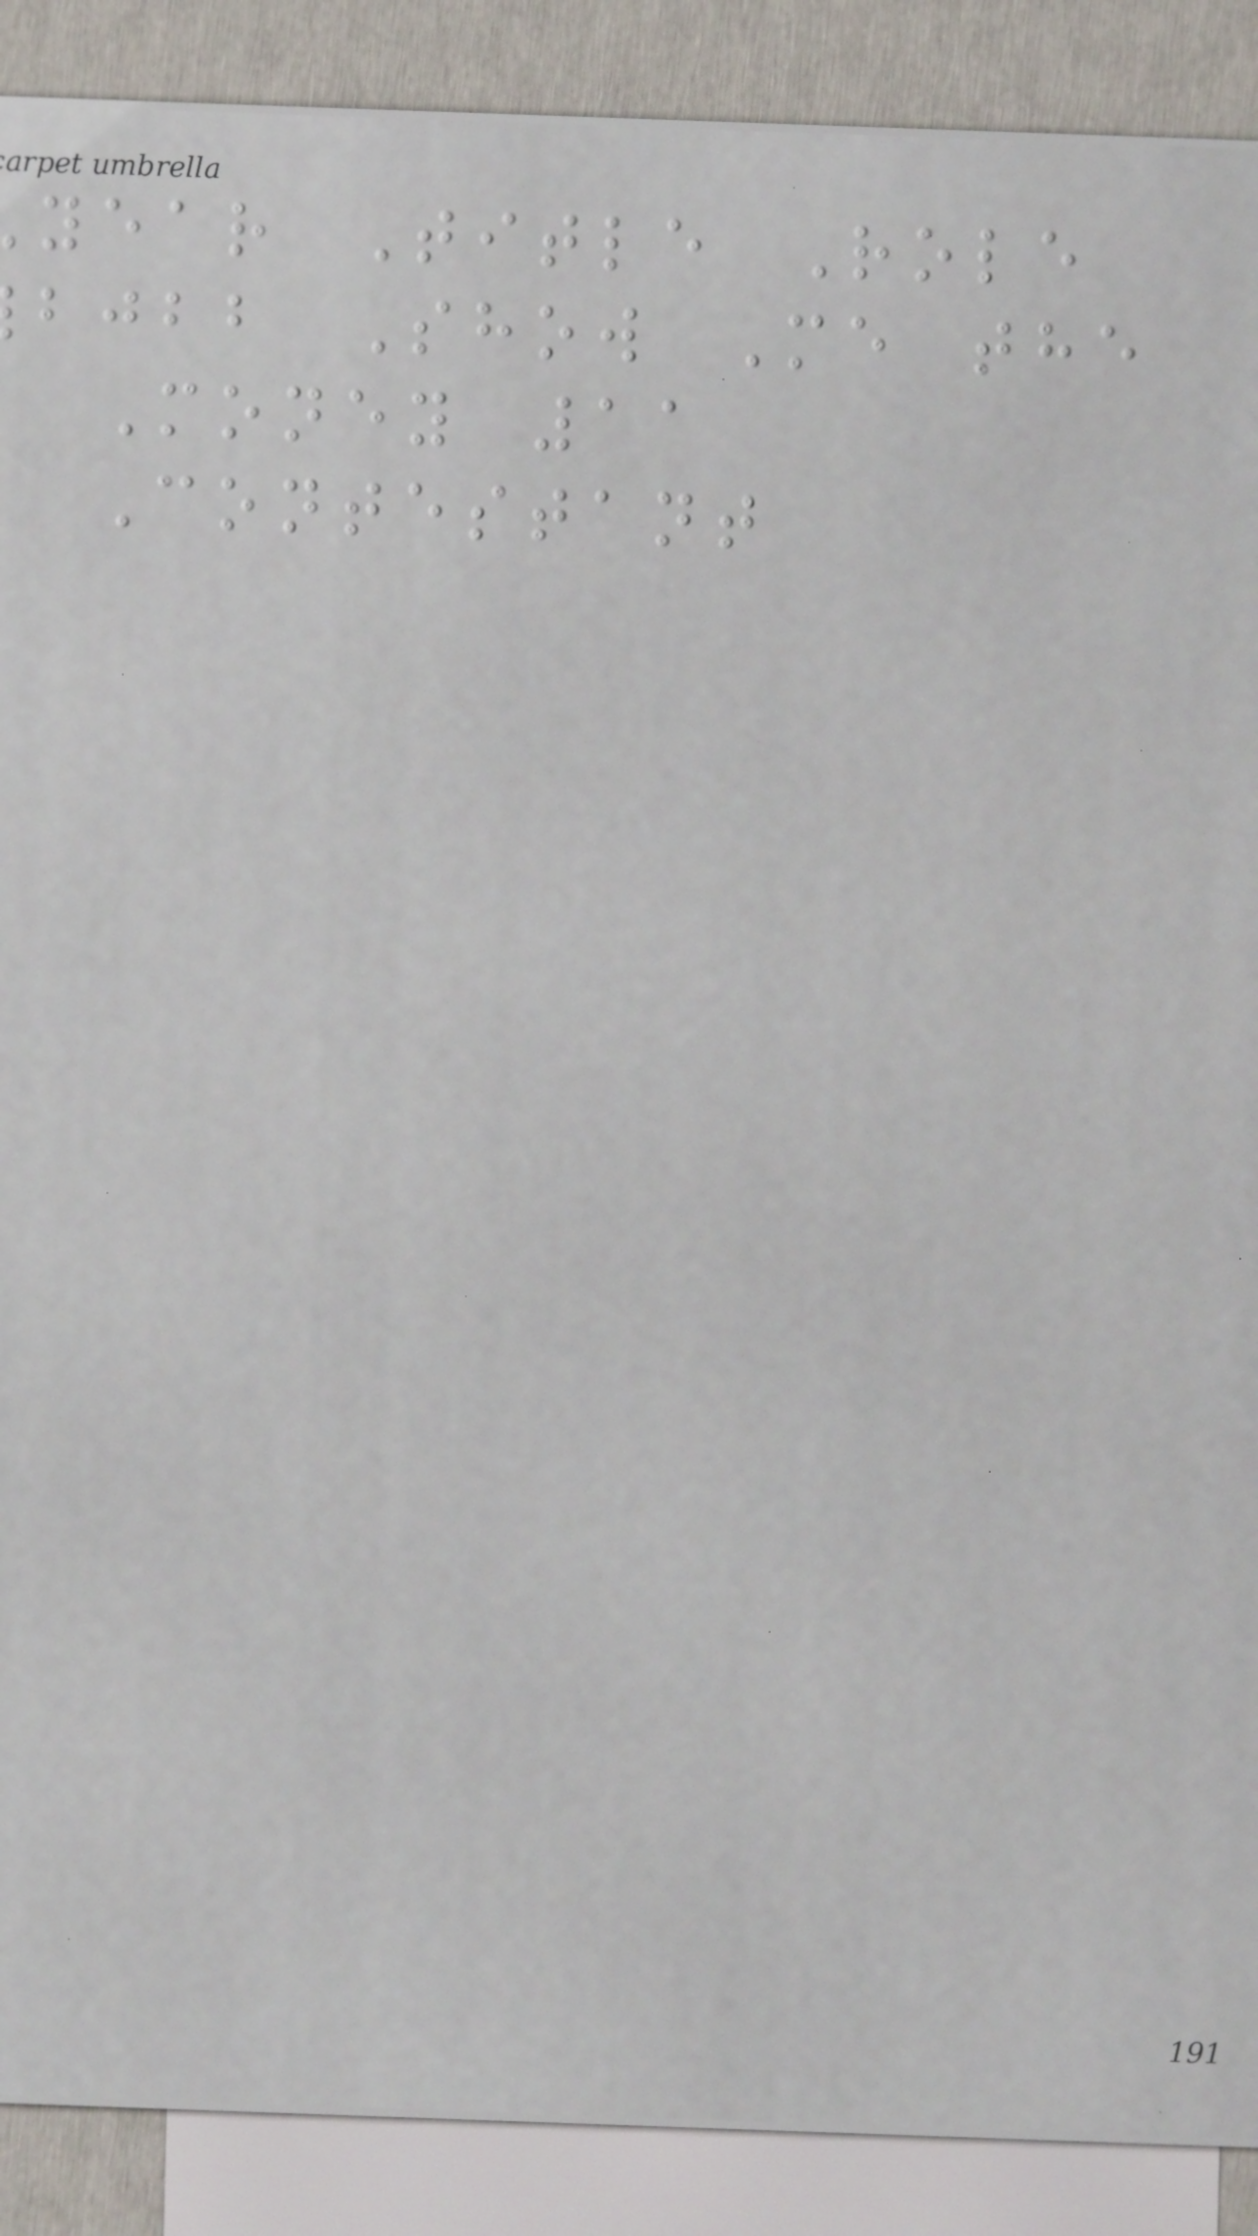year Title Role
bjbb Show Me the
Money 11
Contestant
